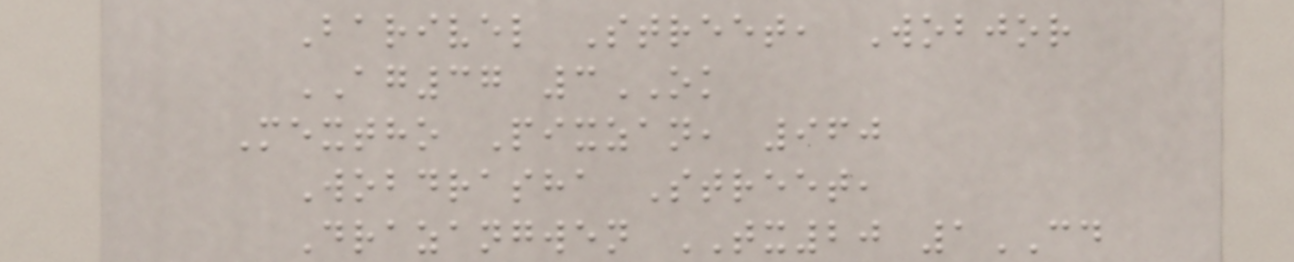Barivel Street, Wobjor
AG37 3OK
Mextho Pixzan, 960
Wobdrasha Street,
Drazangwen TX20 1CD
